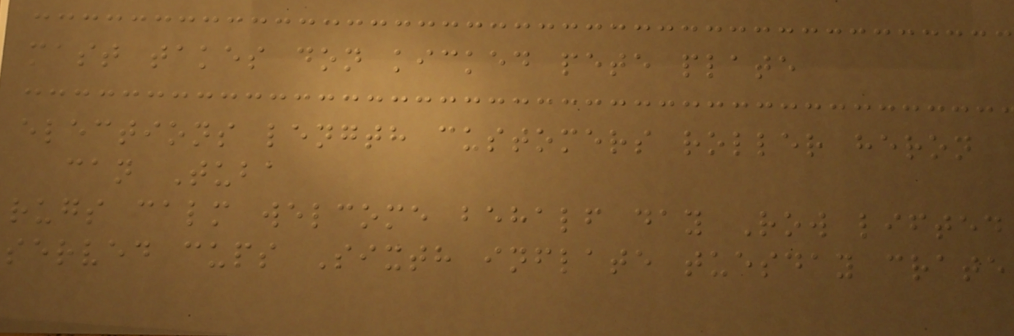mast takes don kicked pete plate
elections length customers roller heron
can Tuba
rugs calm welcome behalf day Row lifted
served cups Sixth inflate tuesday crate
